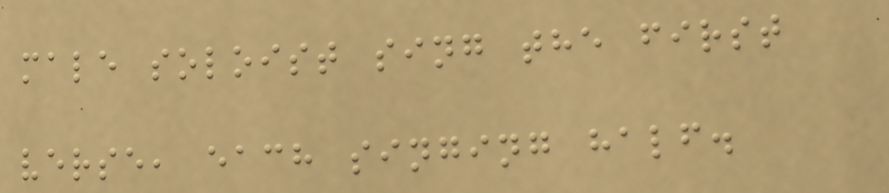male soloist sing the first
verse, each singing half.
